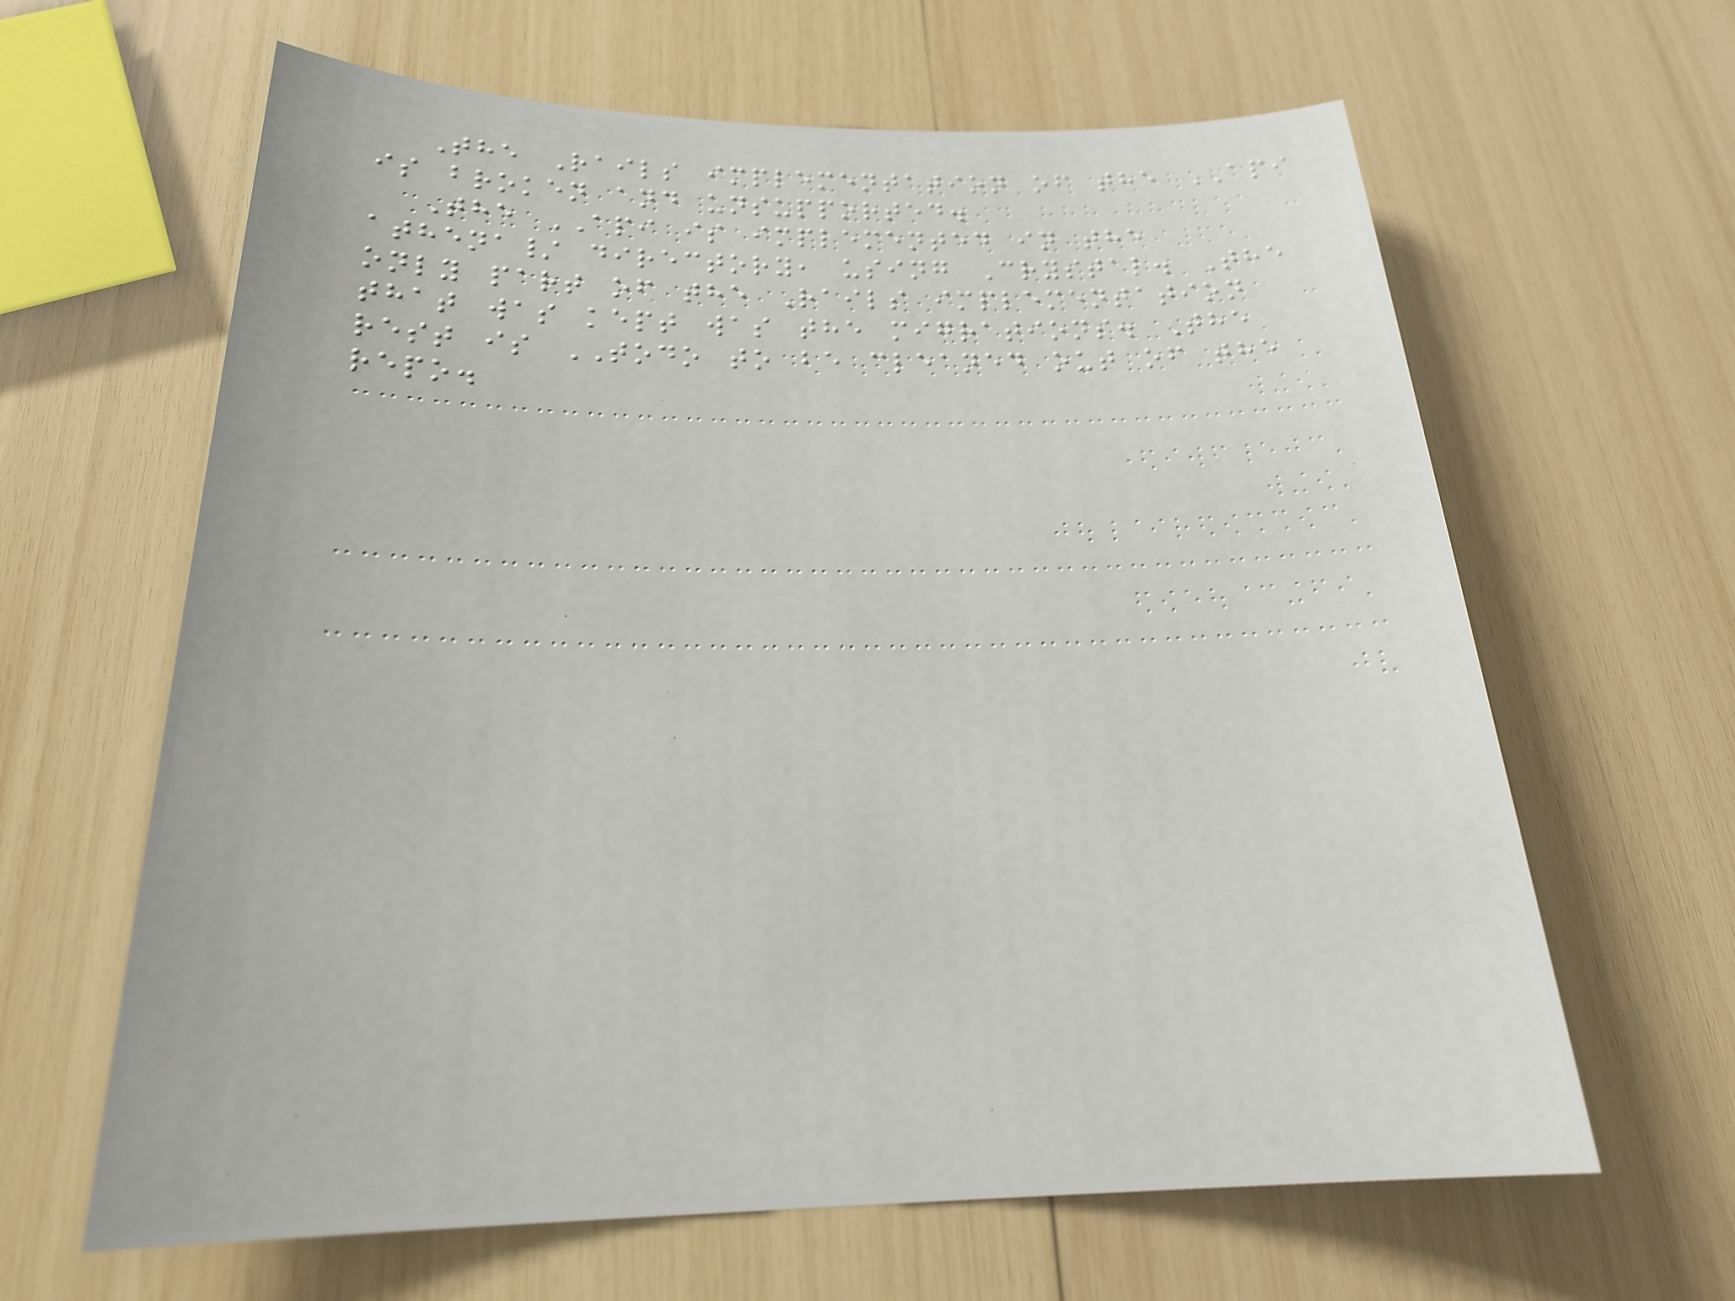The Rails implementation of the API
is broken and unsupported.
The API is implemented in the
athena/ directory, using Crystal. The
only part of the Rails implementation
that was kept was the migrations. The
rest is TODO to be cleaned out of the
repo.
